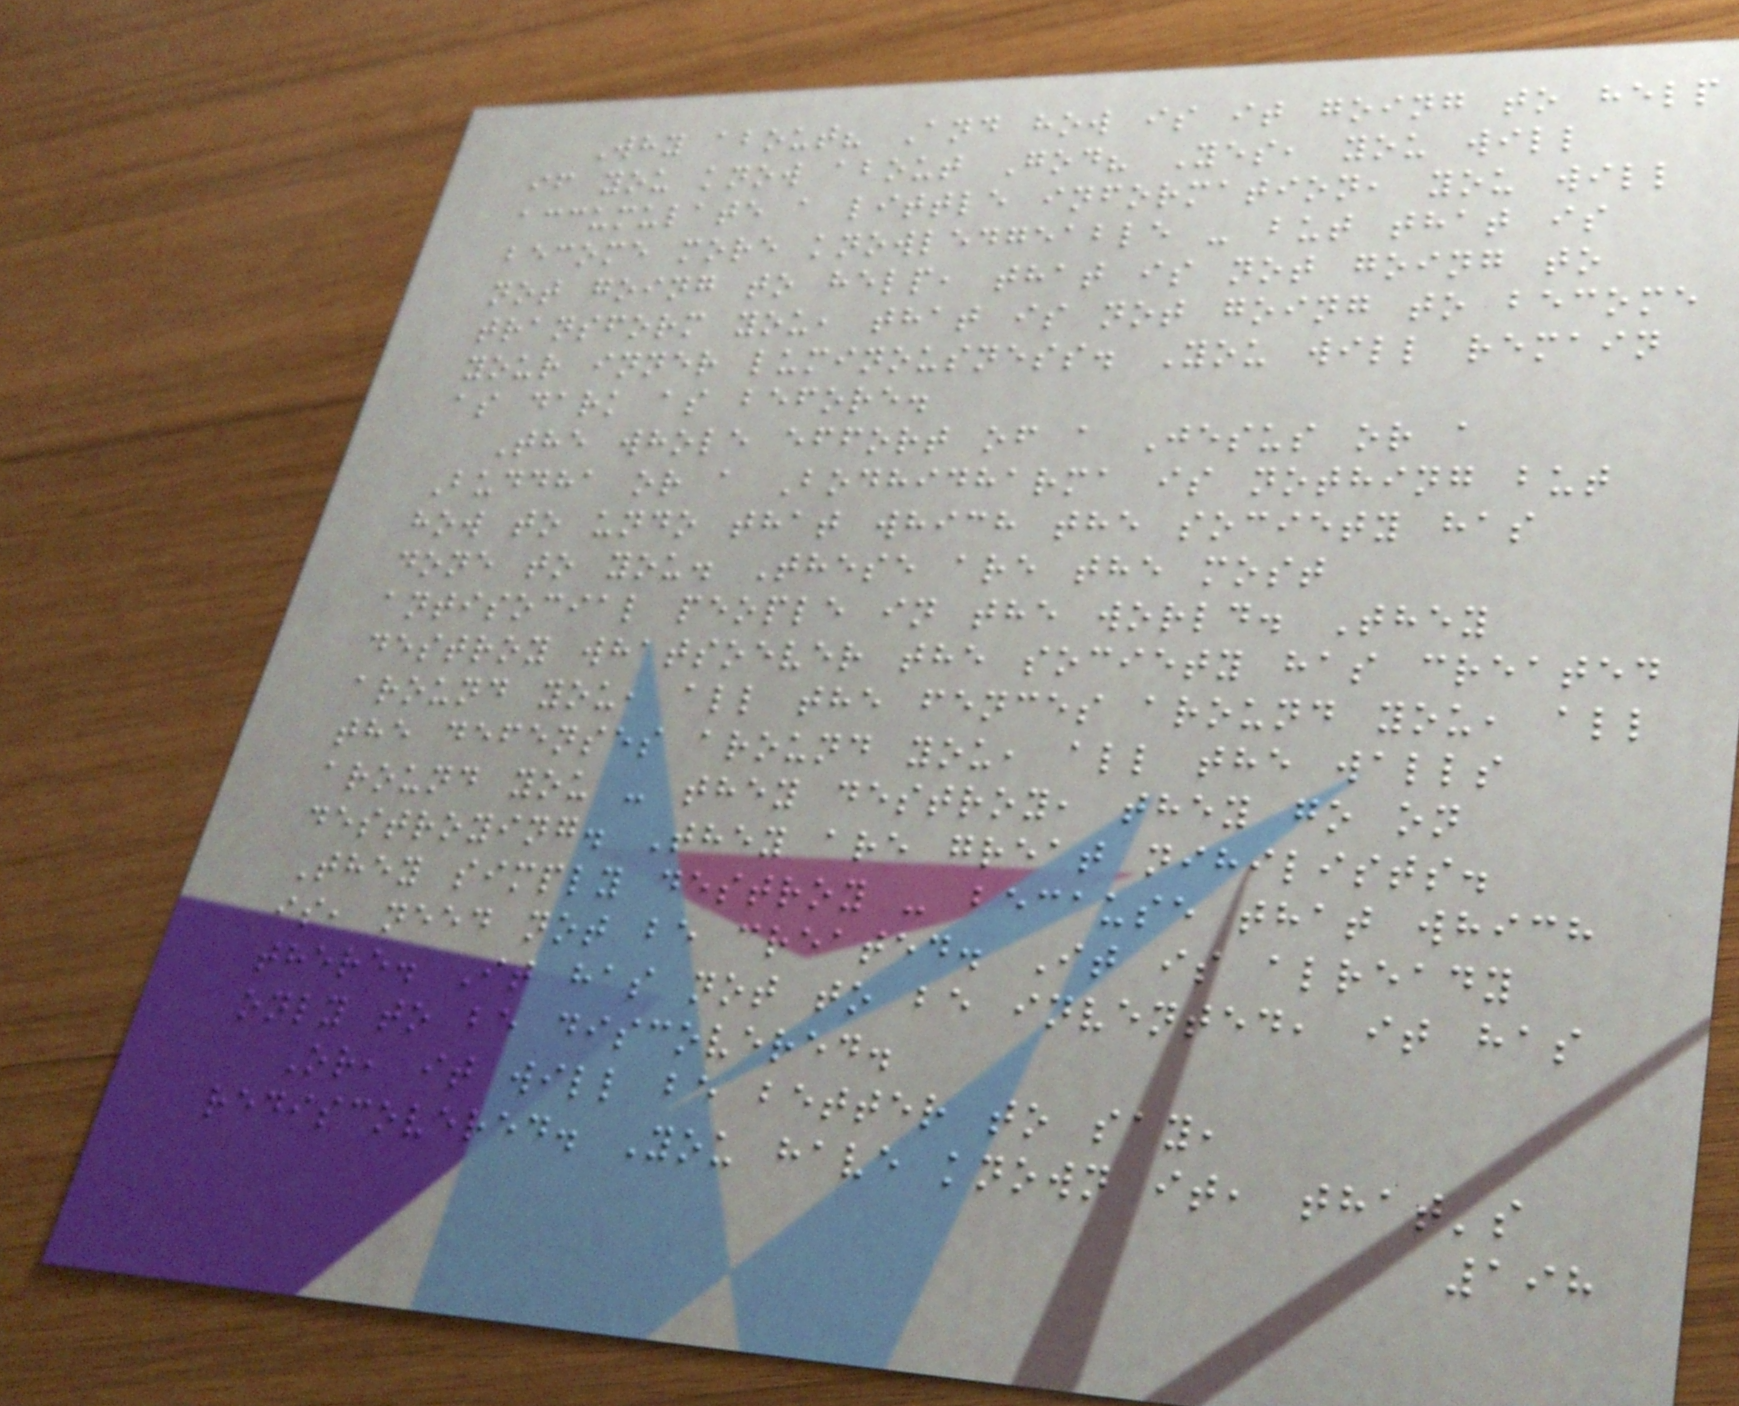Why about? And how is it going to help
if you know about God? Yes, you will
accumulate a little information, you will
become more knowledgeable - but that is
not going to help, that is not going to
transform you, that is not going to become
your inner luminousness. You will remain
as dark as before.
The whole effort of a Jesus or a
Buddha or a Bodhidharma is nothing but
how to undo that which the society has
done to you. These are the most
antisocial people in the world. They
destroy whatsoever the society has created
around you, all the fences around you, all
the defenses around you, all the walls
around you - they destroy, they go on
destroying. They are great nihilists.
They simply destroy - because that which
is, need not be created. It is already
there. It has not to be invented, it has
only to be discovered.
Or, it will be better to say,
rediscovered. You have known it, that's
198
